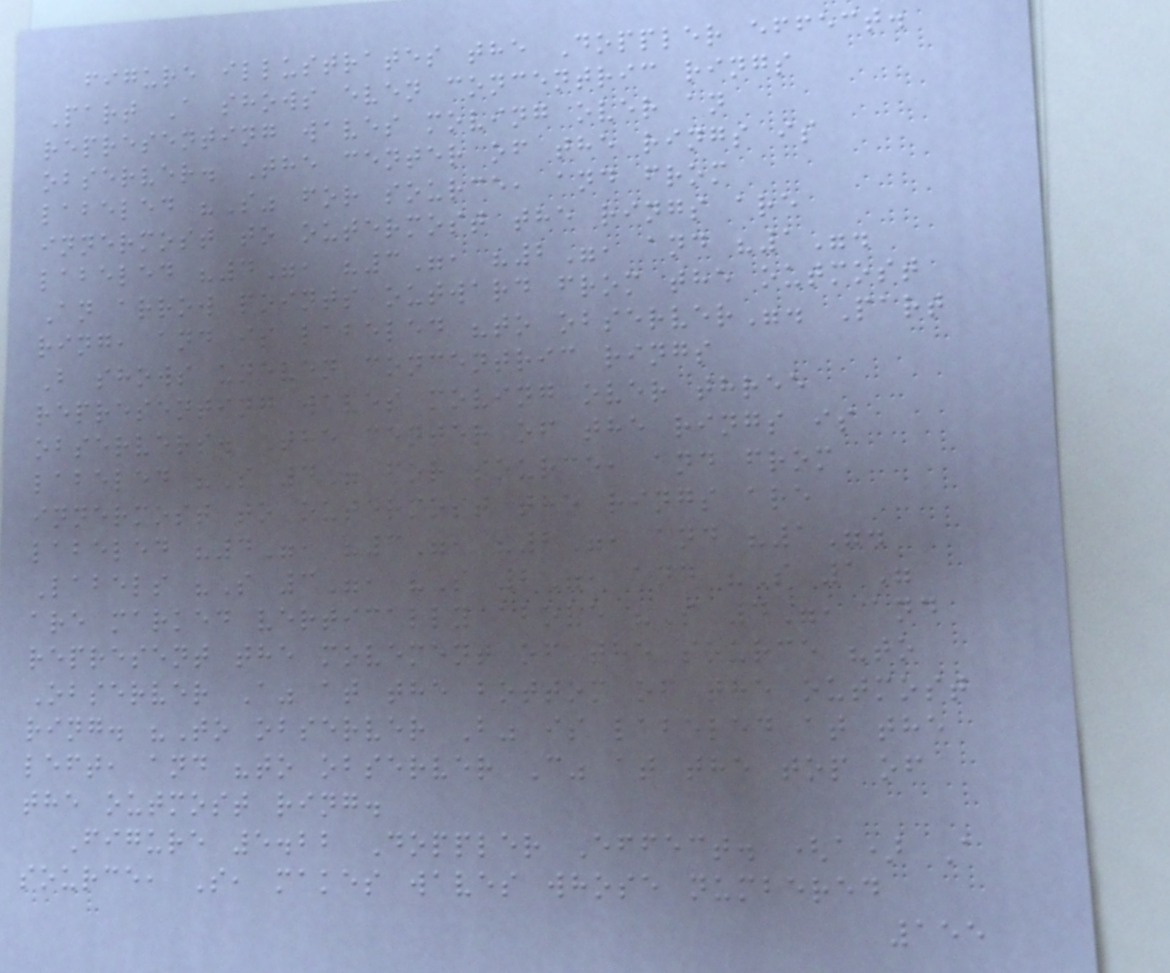figure illustrates the Doppler effect.
Part A shows even concentric rings
representing waves moving over an
observer. The center of the rings is
labeled "S" for source, and from
innermost to outermost the rings are
labeled "4", "3", "2", and "1".
An arrow points outward from the outmost
ring, and is labeled "to observer". Part
B shows uneven concentric rings
representing waves moving over three
observers. The center of the rings is
labeled "S 4" for source, and from
innermost to outermost the rings are
labeled "4", "3", "2", and "1".
Labels "S 3", "S 2", and "S 1"
are marked vertically above "S 4", and
represent the movement of the source "to
Observer A" at the bottom of the outmost
ring. "To observer B" is labeled at the
left, and "to observer C" at the top of
the outmost ring.
Figure 5.22 Doppler Effect. (a) A
source, S, makes waves whose numbered
155
